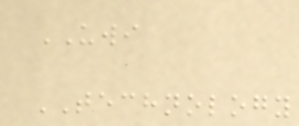UWI
TECHNOLOGY
